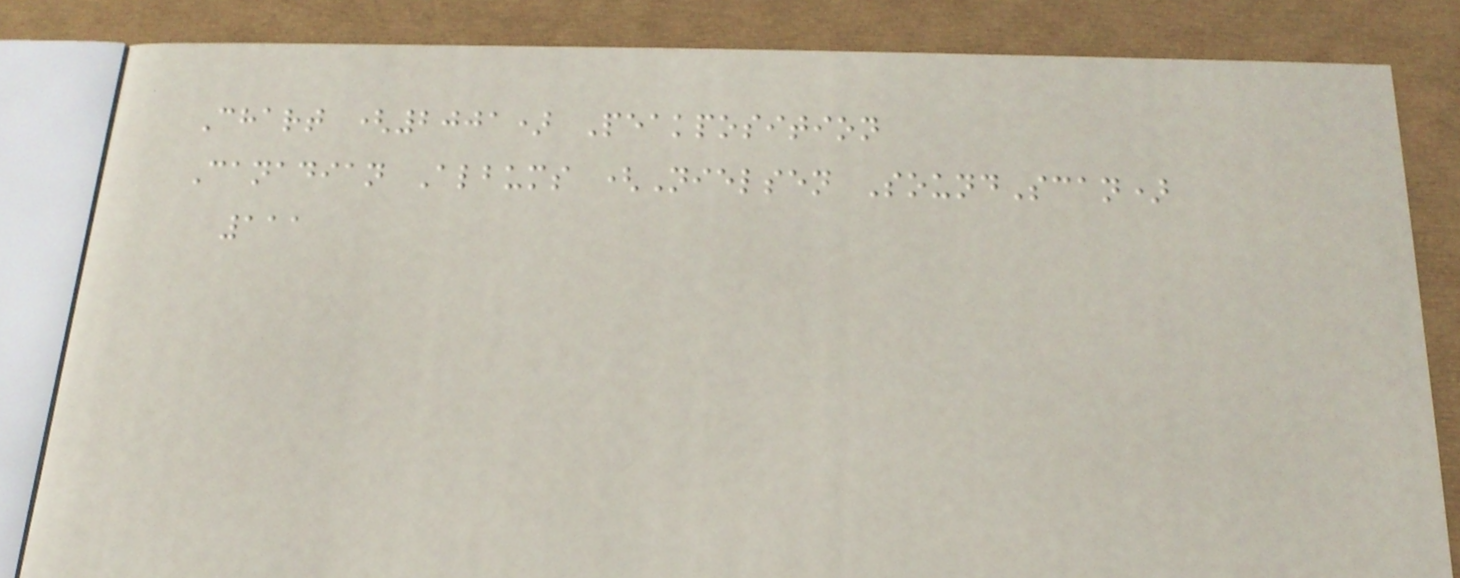Chart (2001) Peakposition
Canadian Albums (Nielsen SoundScan)
111
